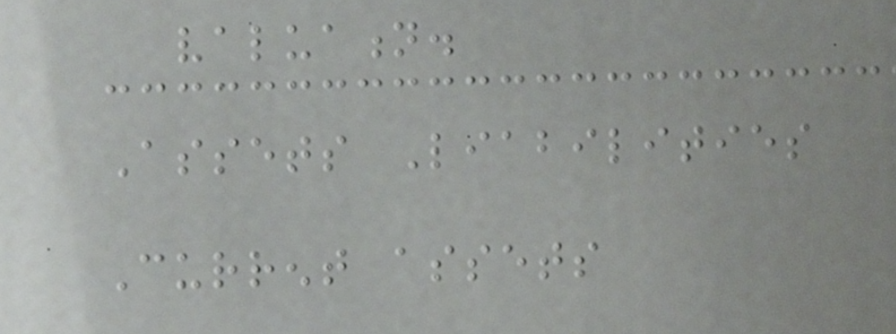valuation.
Assets Liabilities
Current assets
